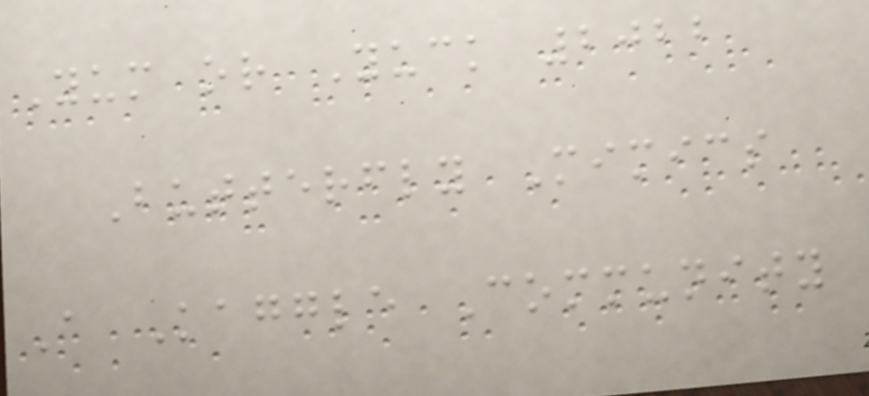Yum or Yuck 2022
Butterfly Mimics
A Kaggle Community
